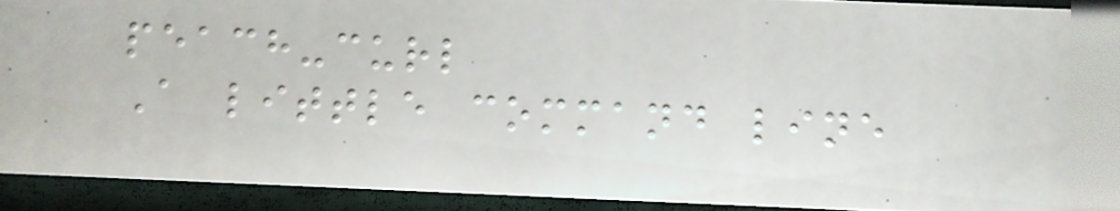peach-curl
A little command line
